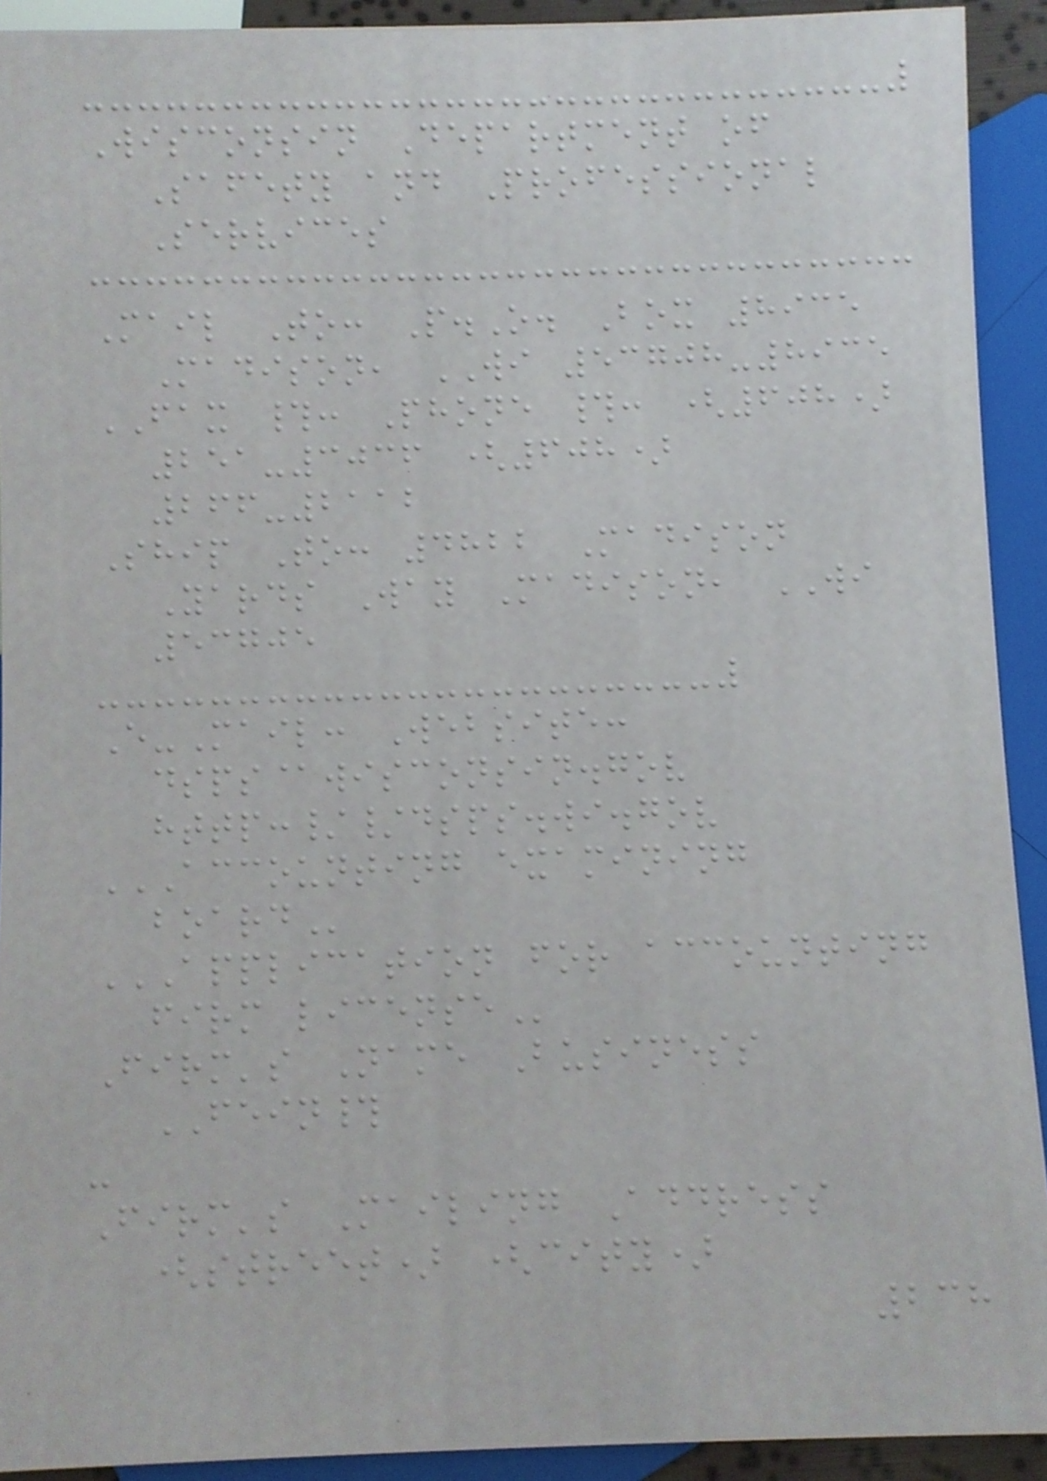Wisconsin Department of
Safety and Professional
Services
Mail To: P.O. Box 8935
Madison, WI 53708-8935
FAX #: Phone #: (608)
251-3036 (608)
266-2112
Ship To: 4822 Madison
Yards Way Madison, WI
53705
E-Mail: Website:
dsps@wisconsin.gov
http://dsps.wi.gov
ACCOUNTING EXAMINING
BOARD
APPLICATION FOR ACCOUNTING
FIRM LICENSE
Firm's Name Business
FEIN#
-
Firm's Mailing Address
(street) (city)
238
